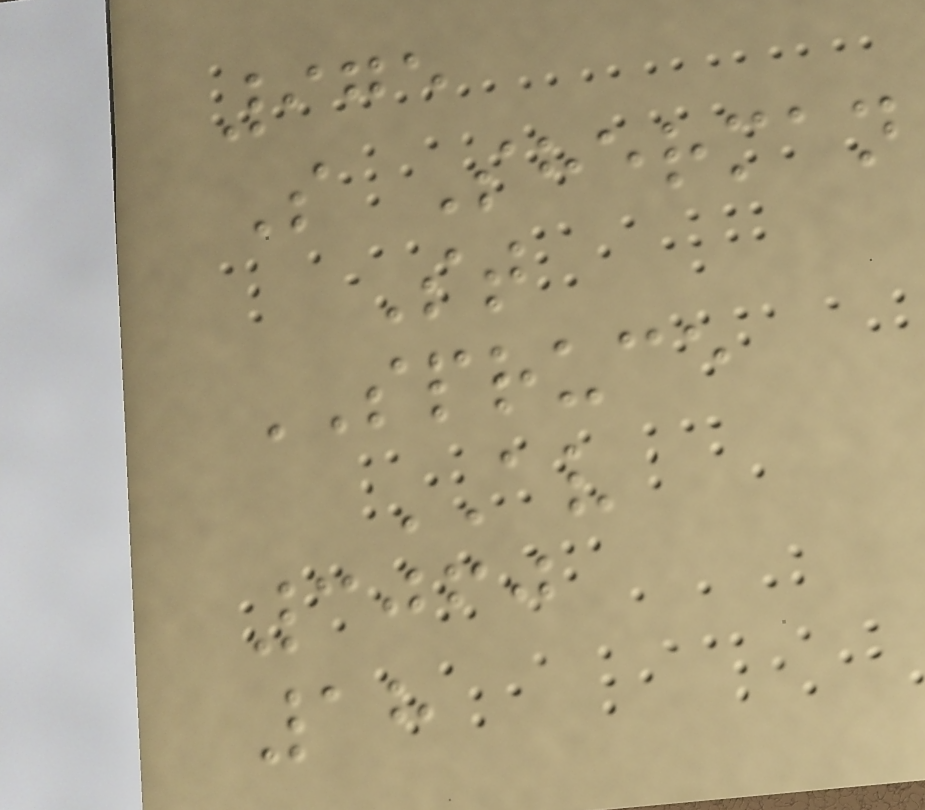975
S Sherman
St
SPRUCE
AV
3060
18
